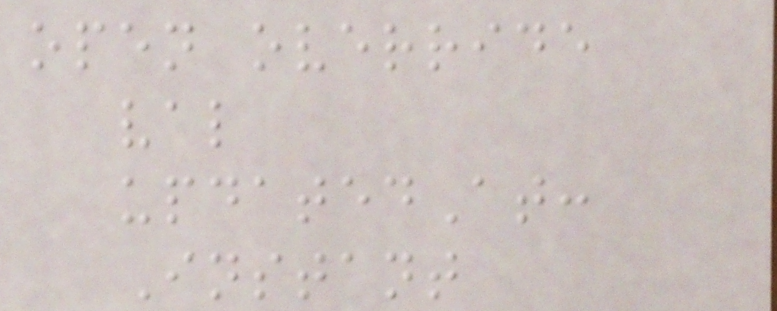open override
val
updatedAt:
Instant
